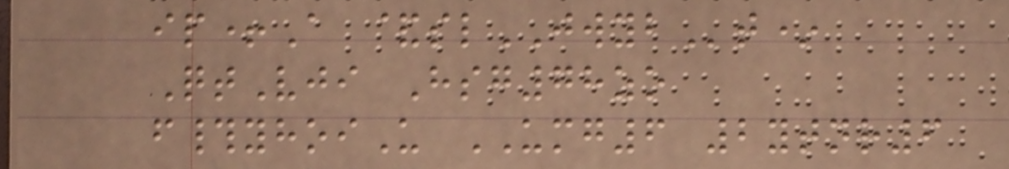ip+A &slJWYBt*
QtVji Hsg78zo
f#yhoiU UMG6 2ytnr6
